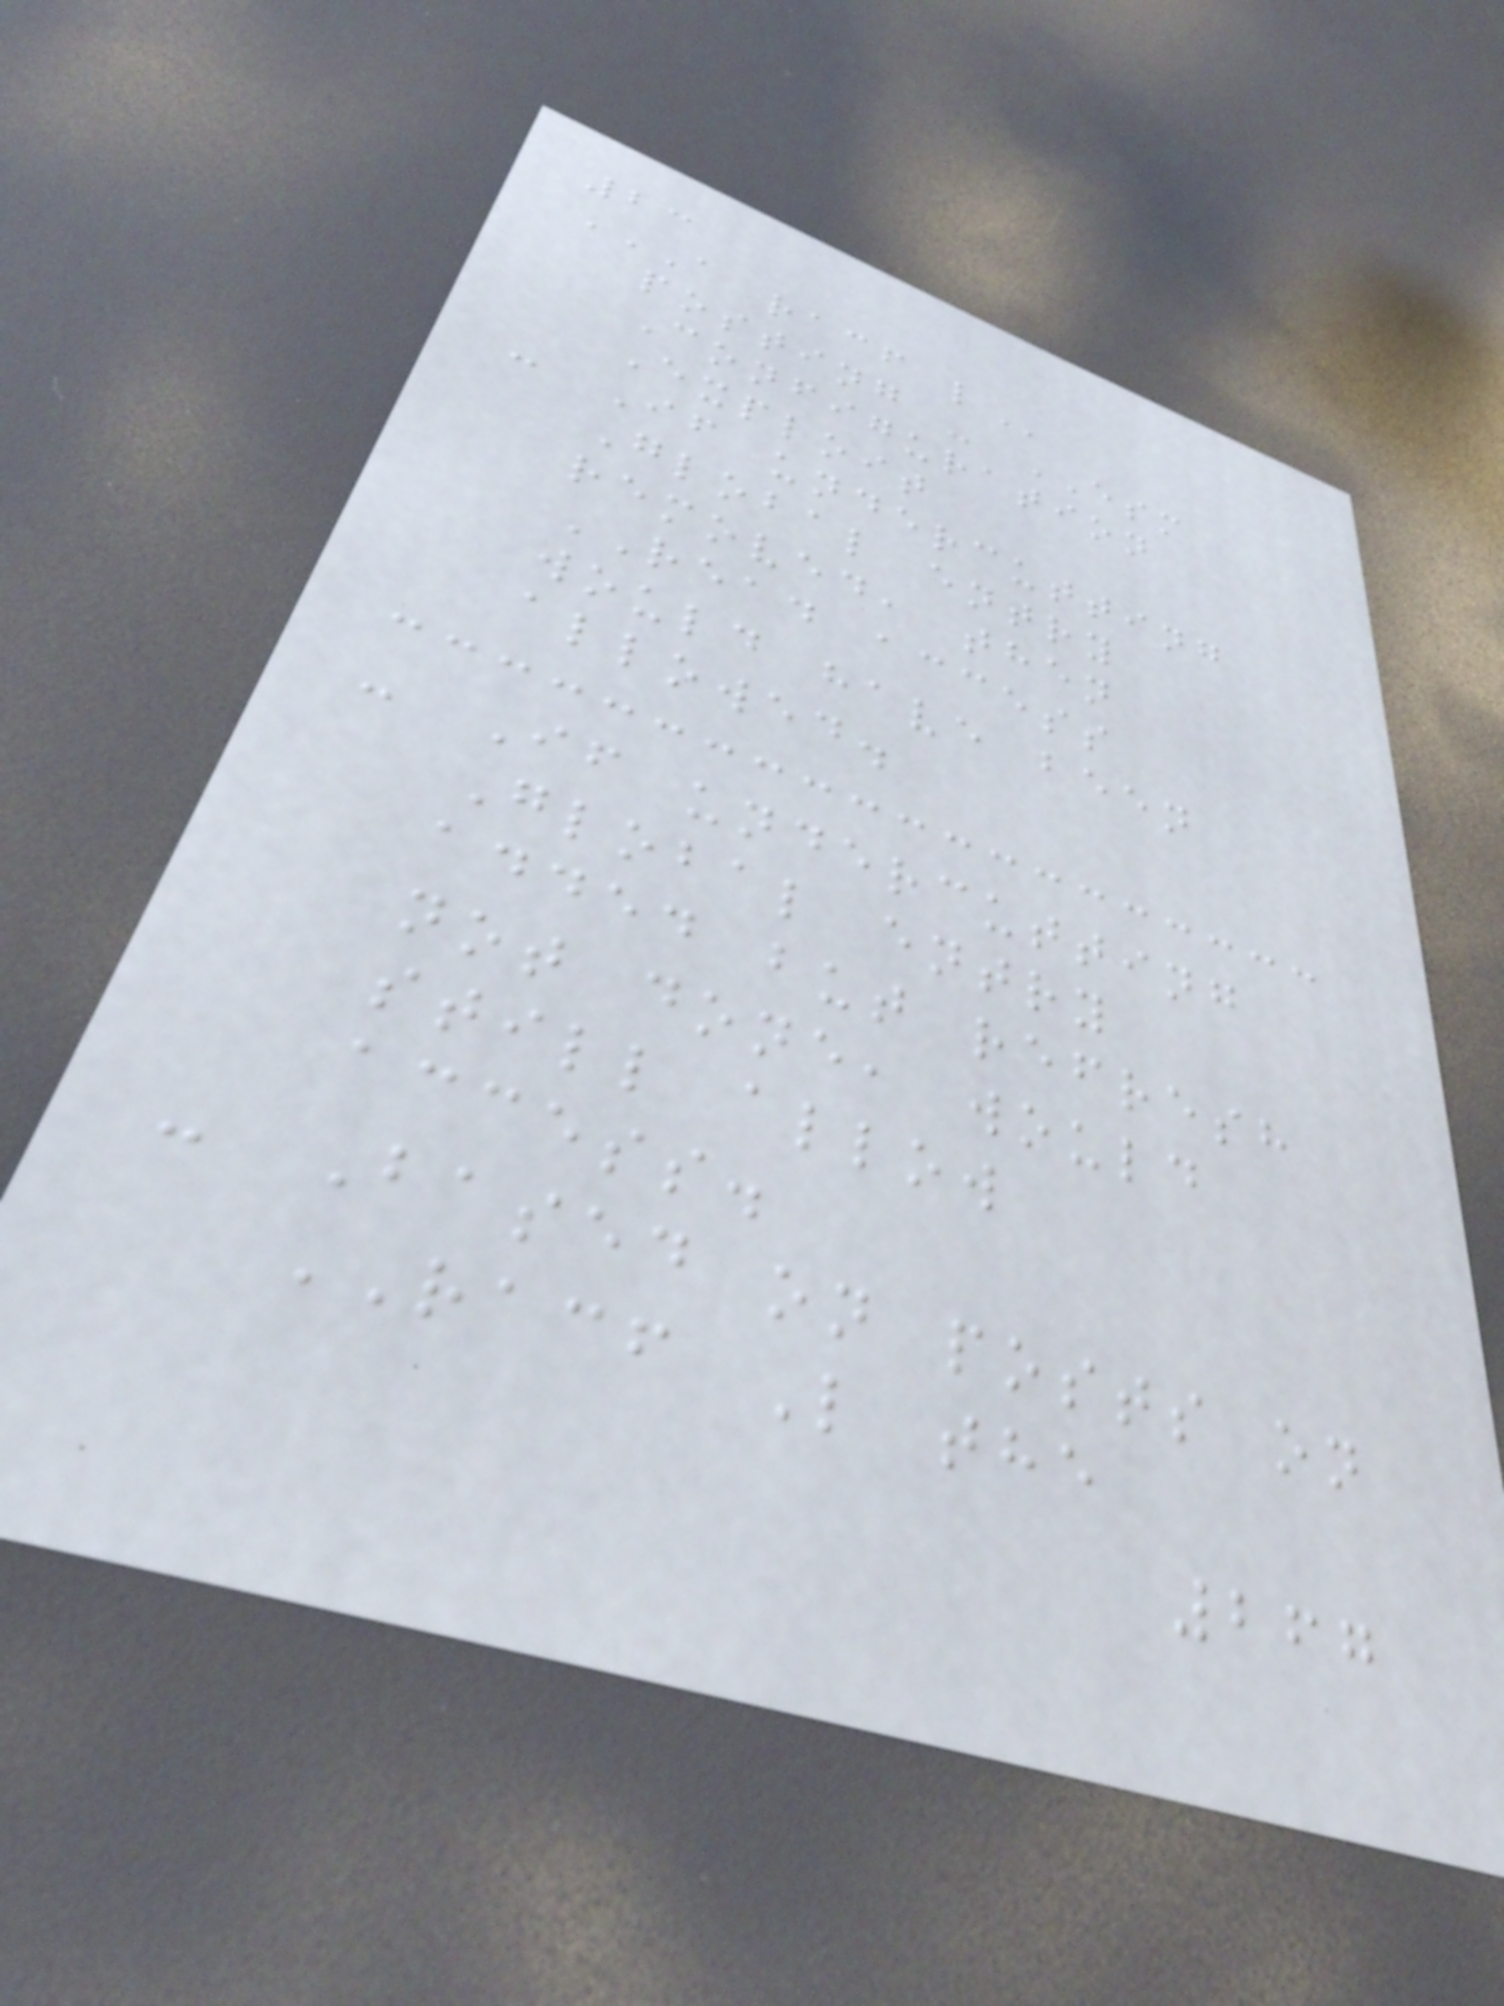23
A RACF L
posting - ESM
Configuration
Exploit
- If undercutting
Global entry
removed, then
READ access
would have been
allowed.
- If undercutting
Global entry
added but refresh
not done, would
still allow
access.
- Based on posts on
RACF L the
267
